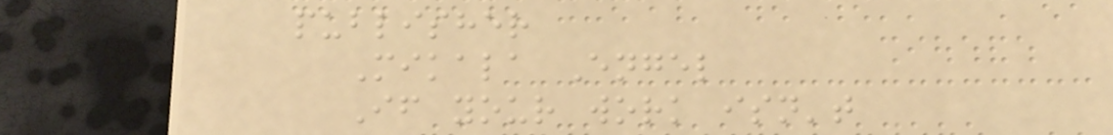publisher
Mikala Engel
If your work isn't
